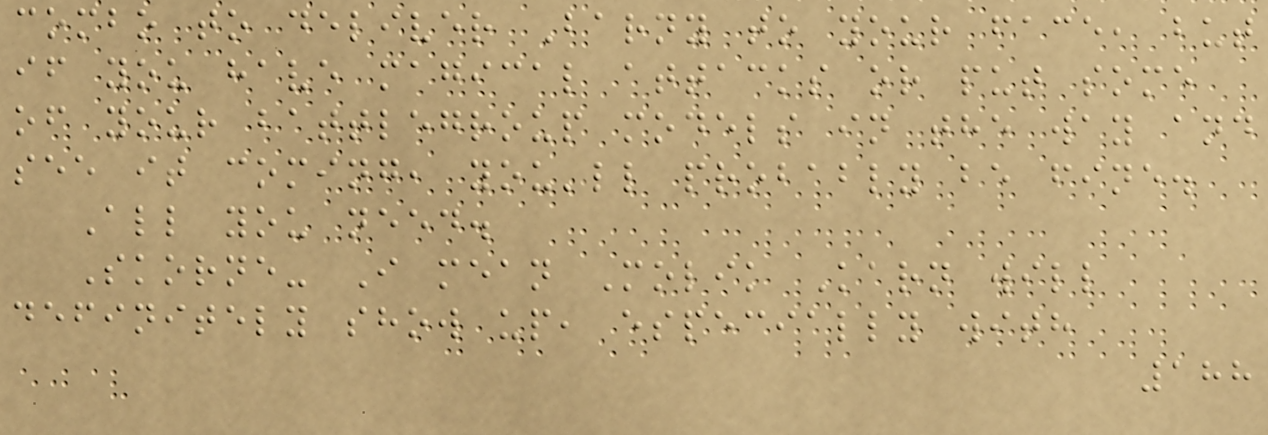combo to deliver Barny to your face, but
if you have magical attacks or put some
of your battlegroup models in the way and
see it coming, you'll probably be fine.
All you need.
Skorne- I mean Molik Karn will
definitely show up, especially with
188
